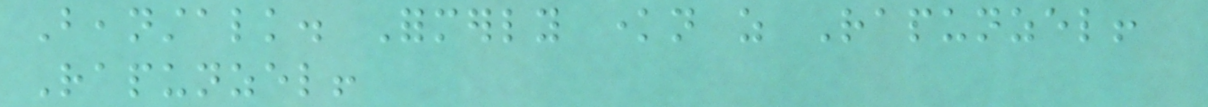Beanstalk. Formerly known as Rapunzel!
Rapunzel!
